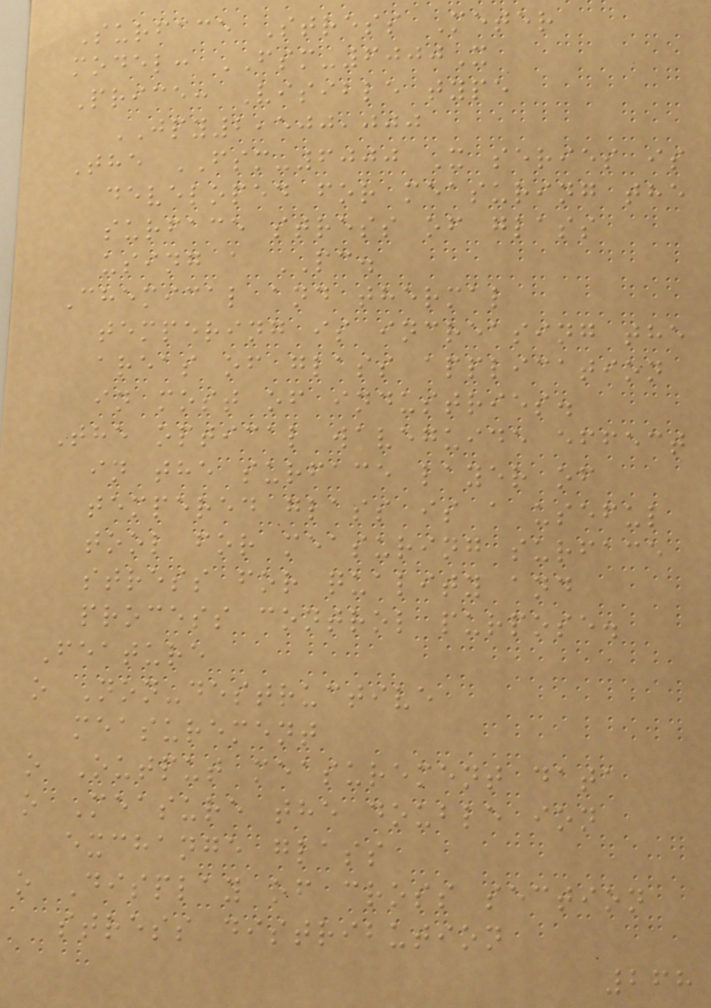Surface Stress Meter
model: FSM-6000X
Price: Visible type
JPY2,500,000
The FSM-6000 X series is
developed for measuring the
surface stress of glass
using a PC.
Chemical and thermal
tempering is increasing the
areas of glass application
in most of industries.
The optical waveguide effect
in the surface layer of
tempered glass is a useful
tool for measuring surface
stress for quality and
process control purpose.
Feature
o Non-destructive
measurement
o Output measurement data
o Measure the double ion
exchange glass
o Display of cross section
stress distribution
268
